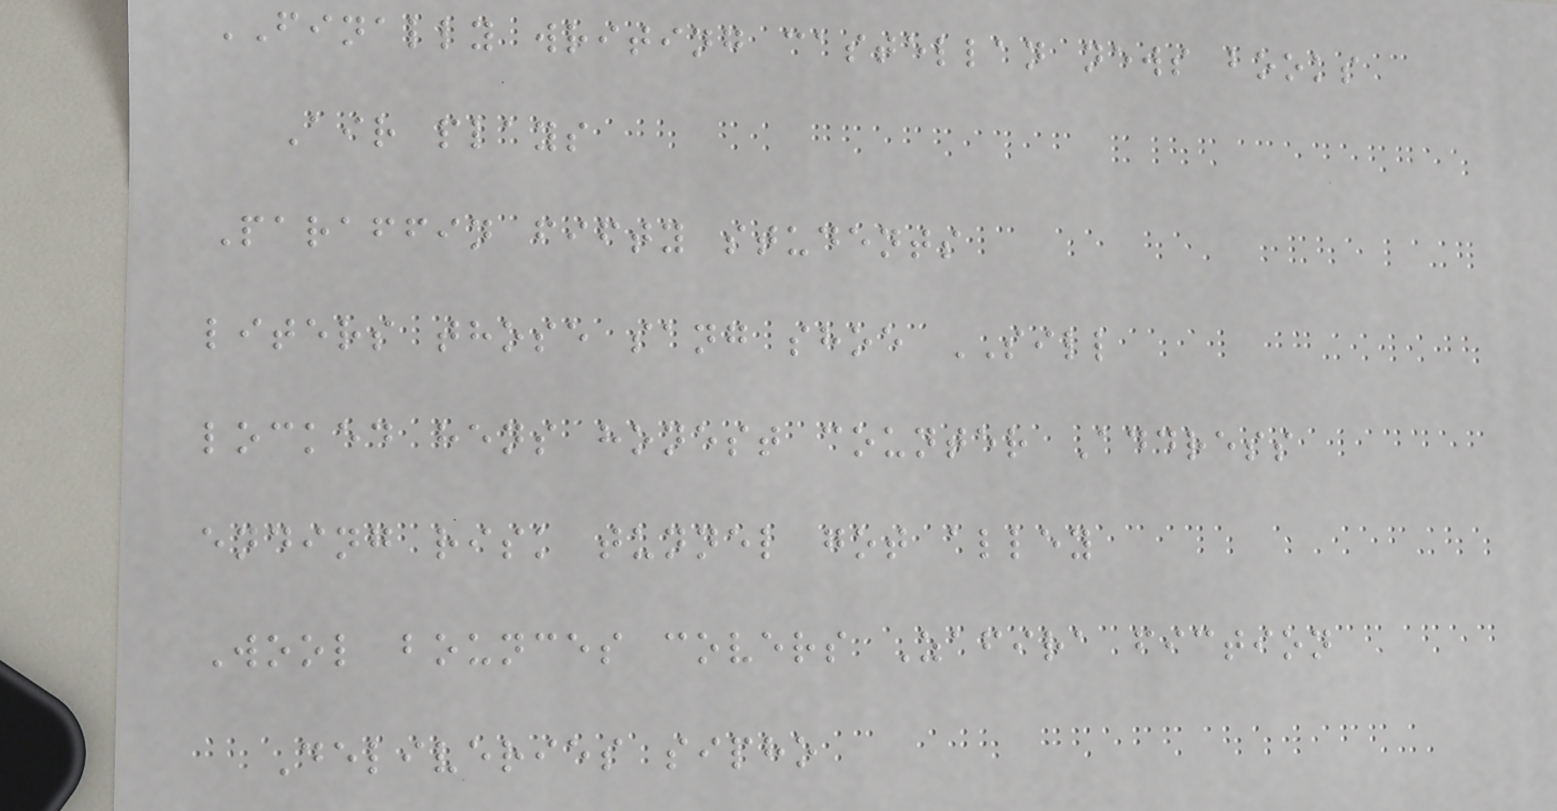FINALLY writing castellan news books
Air plays
Paraffin fifty students
liters those sang shoe SILL
locked hens honest counter Address
ending risk tunnel got alley
Wool bounces covers Zafira fiction
Deliveries sipho
